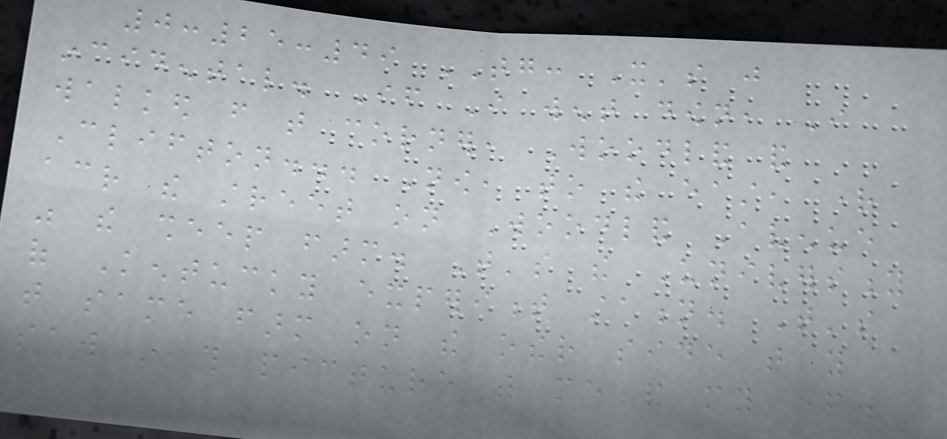0:25:49 TG: It's just
incidental. If I went down, I
walked from that corner, Woodland and
Clifton... Now, to the east, right
across the street on Woodland Avenue
was the sheep farm. That's the University
of Kentucky experiment station. That's
that same farm on the other side that you
saw in this picture with me and my father.
